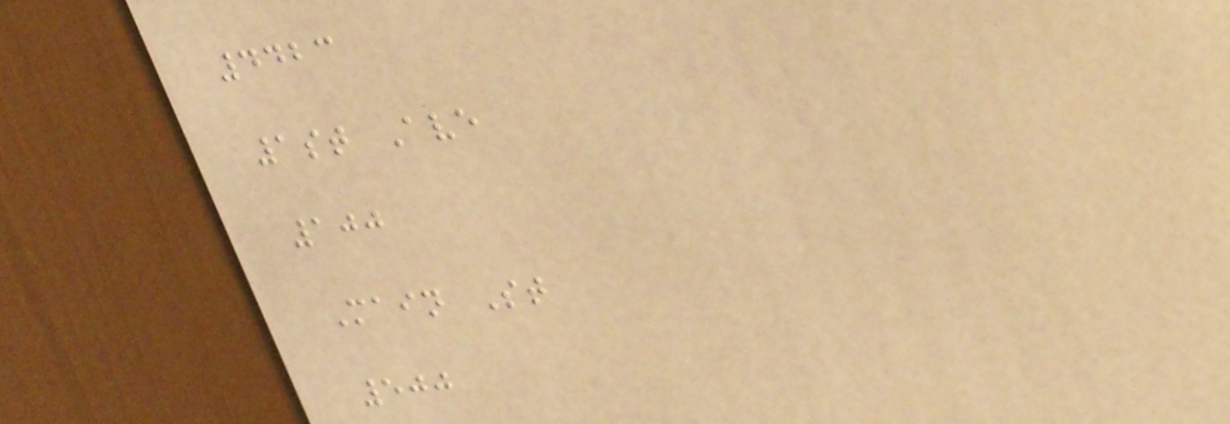4423
1st Ave
100
Main St
500
